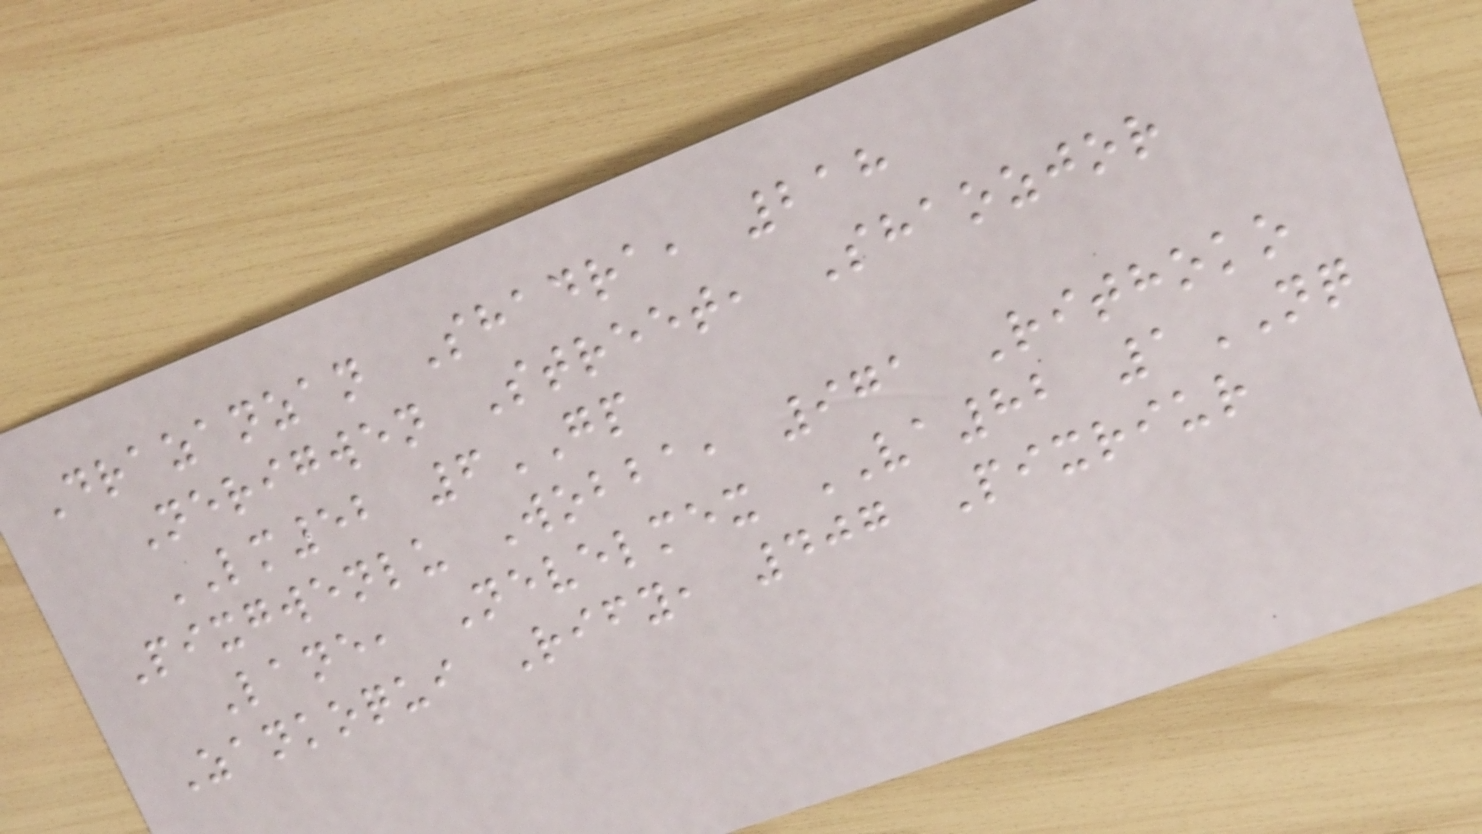Drazanzan Shadra, 218
Nerigwen Street, Shaozjor
LM52 6GP
Pixgwenlu Wobba, 971 Rithoko
Lane, Nevelmex VA82 1NQ
Zankoqui Rify, 407 Pixriur
